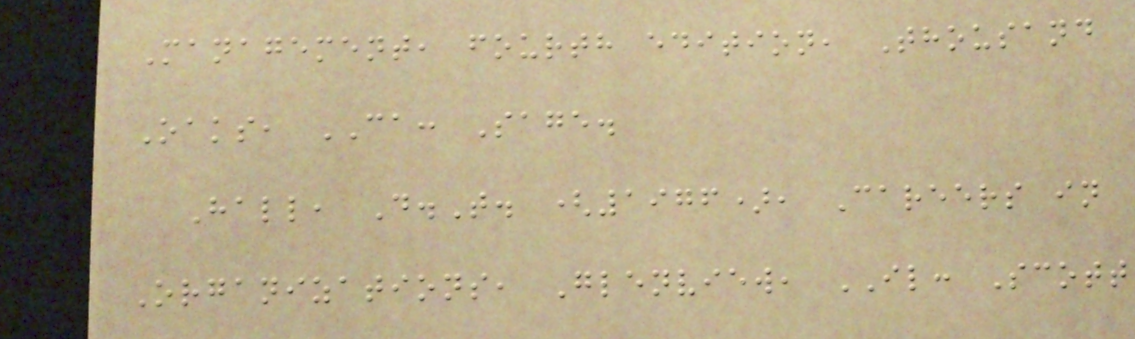Management, fourth edition, Thousand
Oaks, CA: Sage.
Hall, D.T. (1976), Careers in
Organizations, Glenview, IL: Scott
